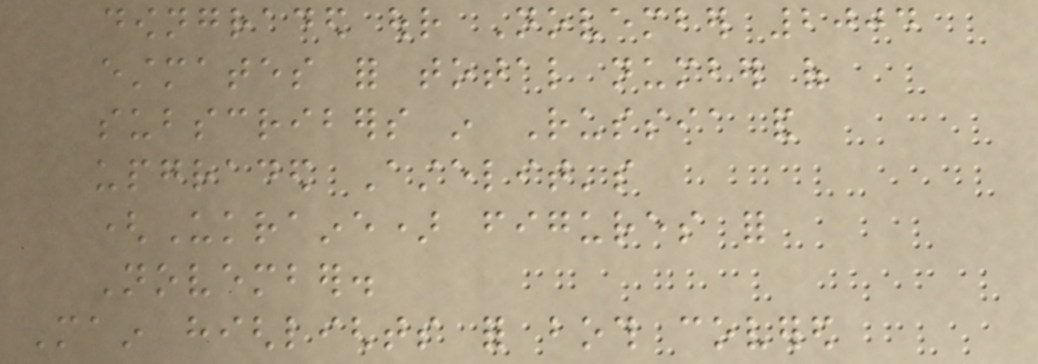downgraded our November 2004
estmates for total number of
subscribers in Russia and
upgraded Astelit's
(Ukraine) figures for
November.
Main highlights for both covered
